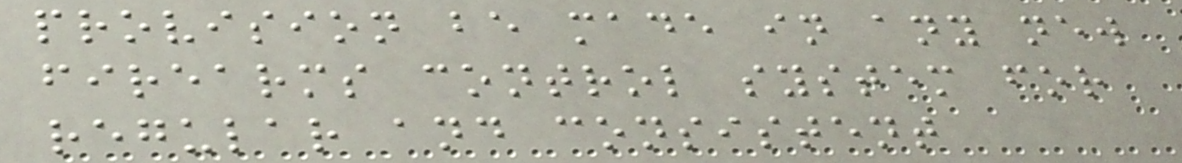provision be made in any new
firearms control system for
regular and consistent
